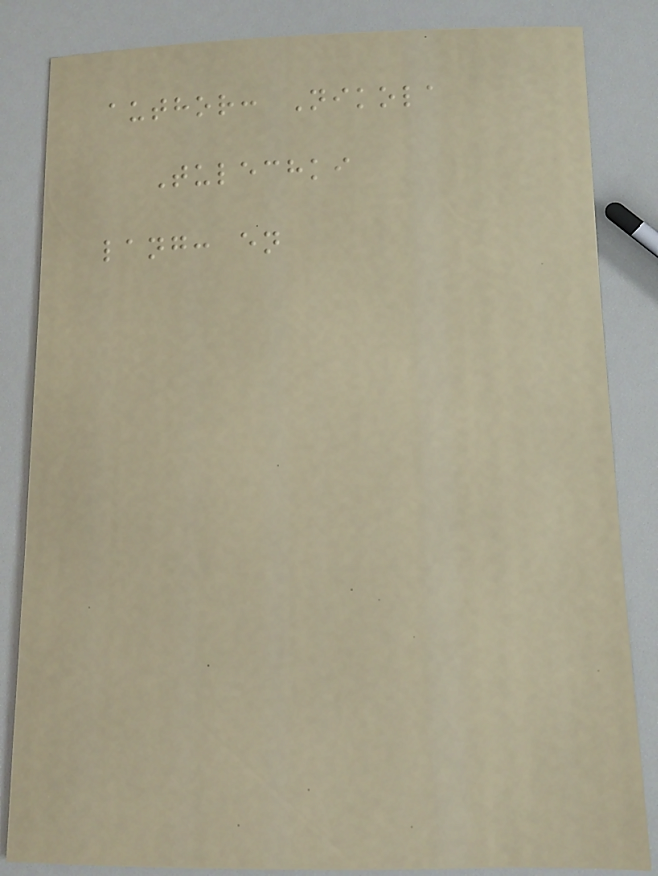author: Nikola
Tulechki
lang: en
